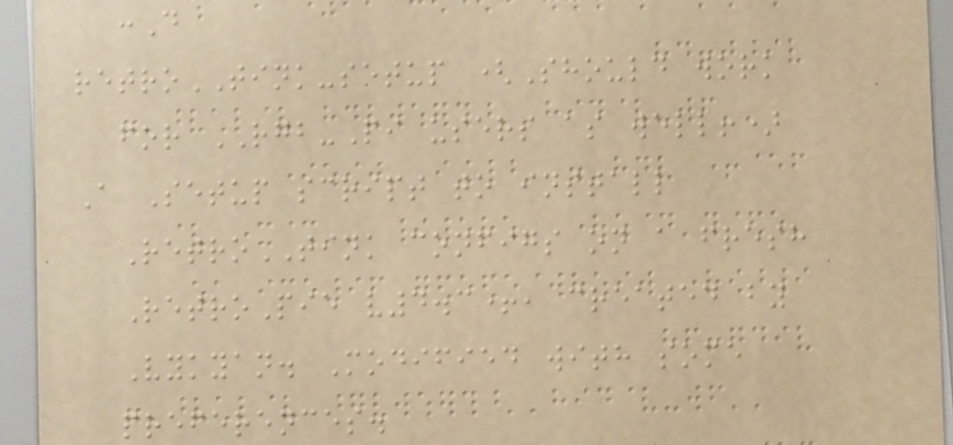:D
retroTINK-setup (Should work
for RGB-Pi users as well!)
A Setup script to install
RetroTINK configs on a fresh
RetroPie v4.3+, created by
Vykyan. Modified with some
preferences.
